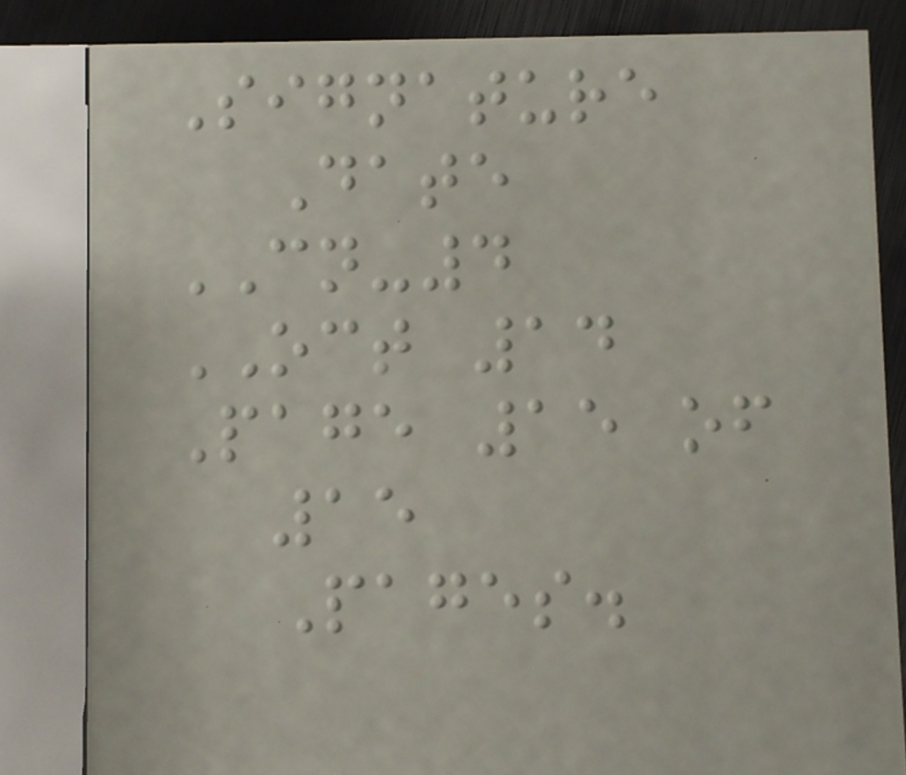Signature
Date
CN-4
OCT 14
Page 15 of
15
Pages.
